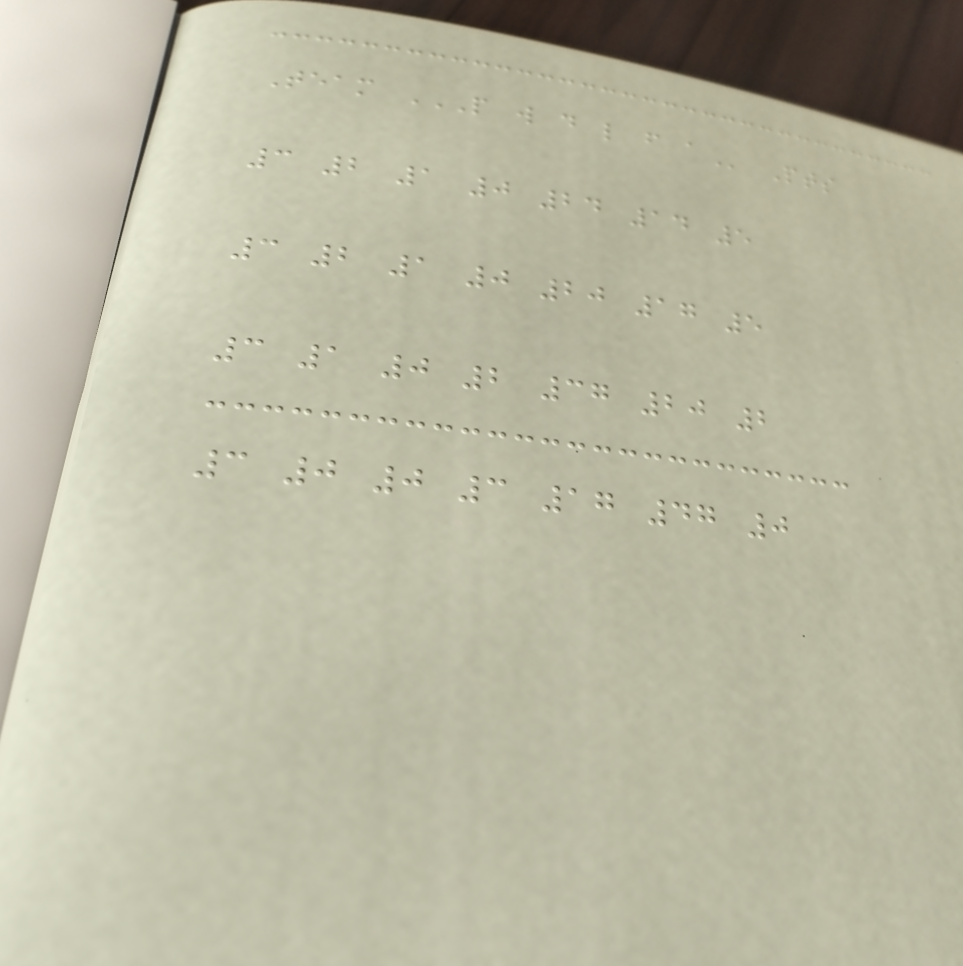Team P W D L F A Pts
3 2 1 0 24 14 5
3 2 1 0 20 17 5
3 1 0 2 37 20 2
3 0 0 3 17 47 0
